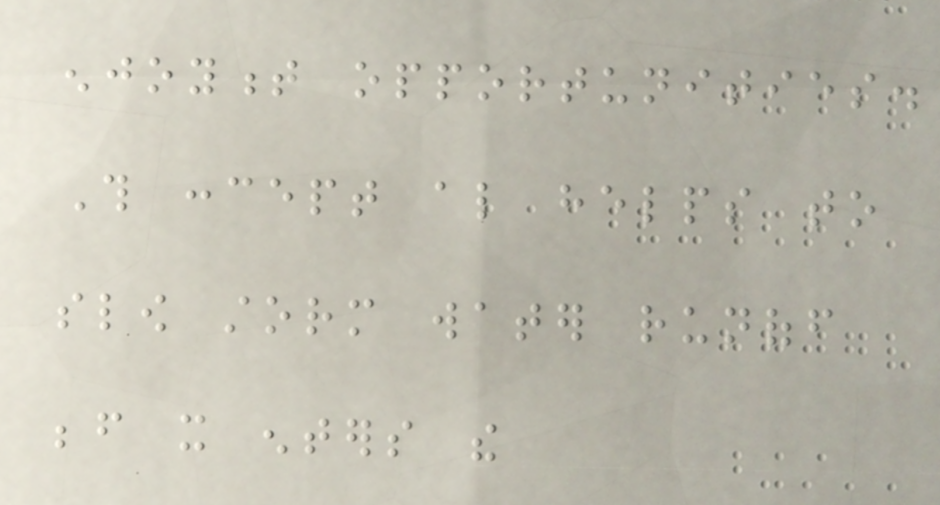enjoyment opportunities.
This concept also helps to
slow storm water runoff
before it enters the
